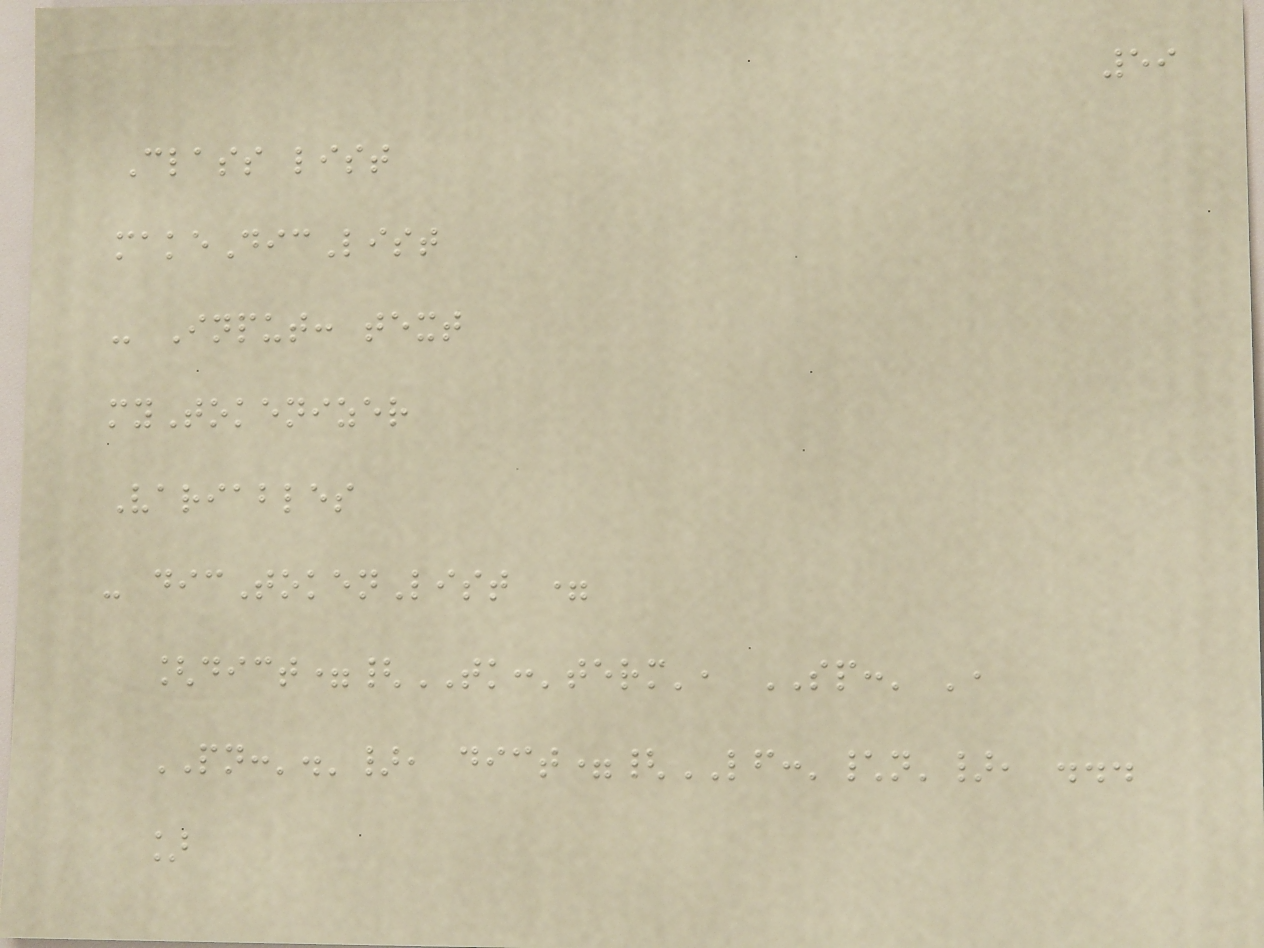59
Class list
makeDicList
- Input: text
myTokenizer
Variables
- dicTokenList =
[dict={TK:'term', SP:' ',
PN:'.'}, dict={LF:'\n'}, ...
]
